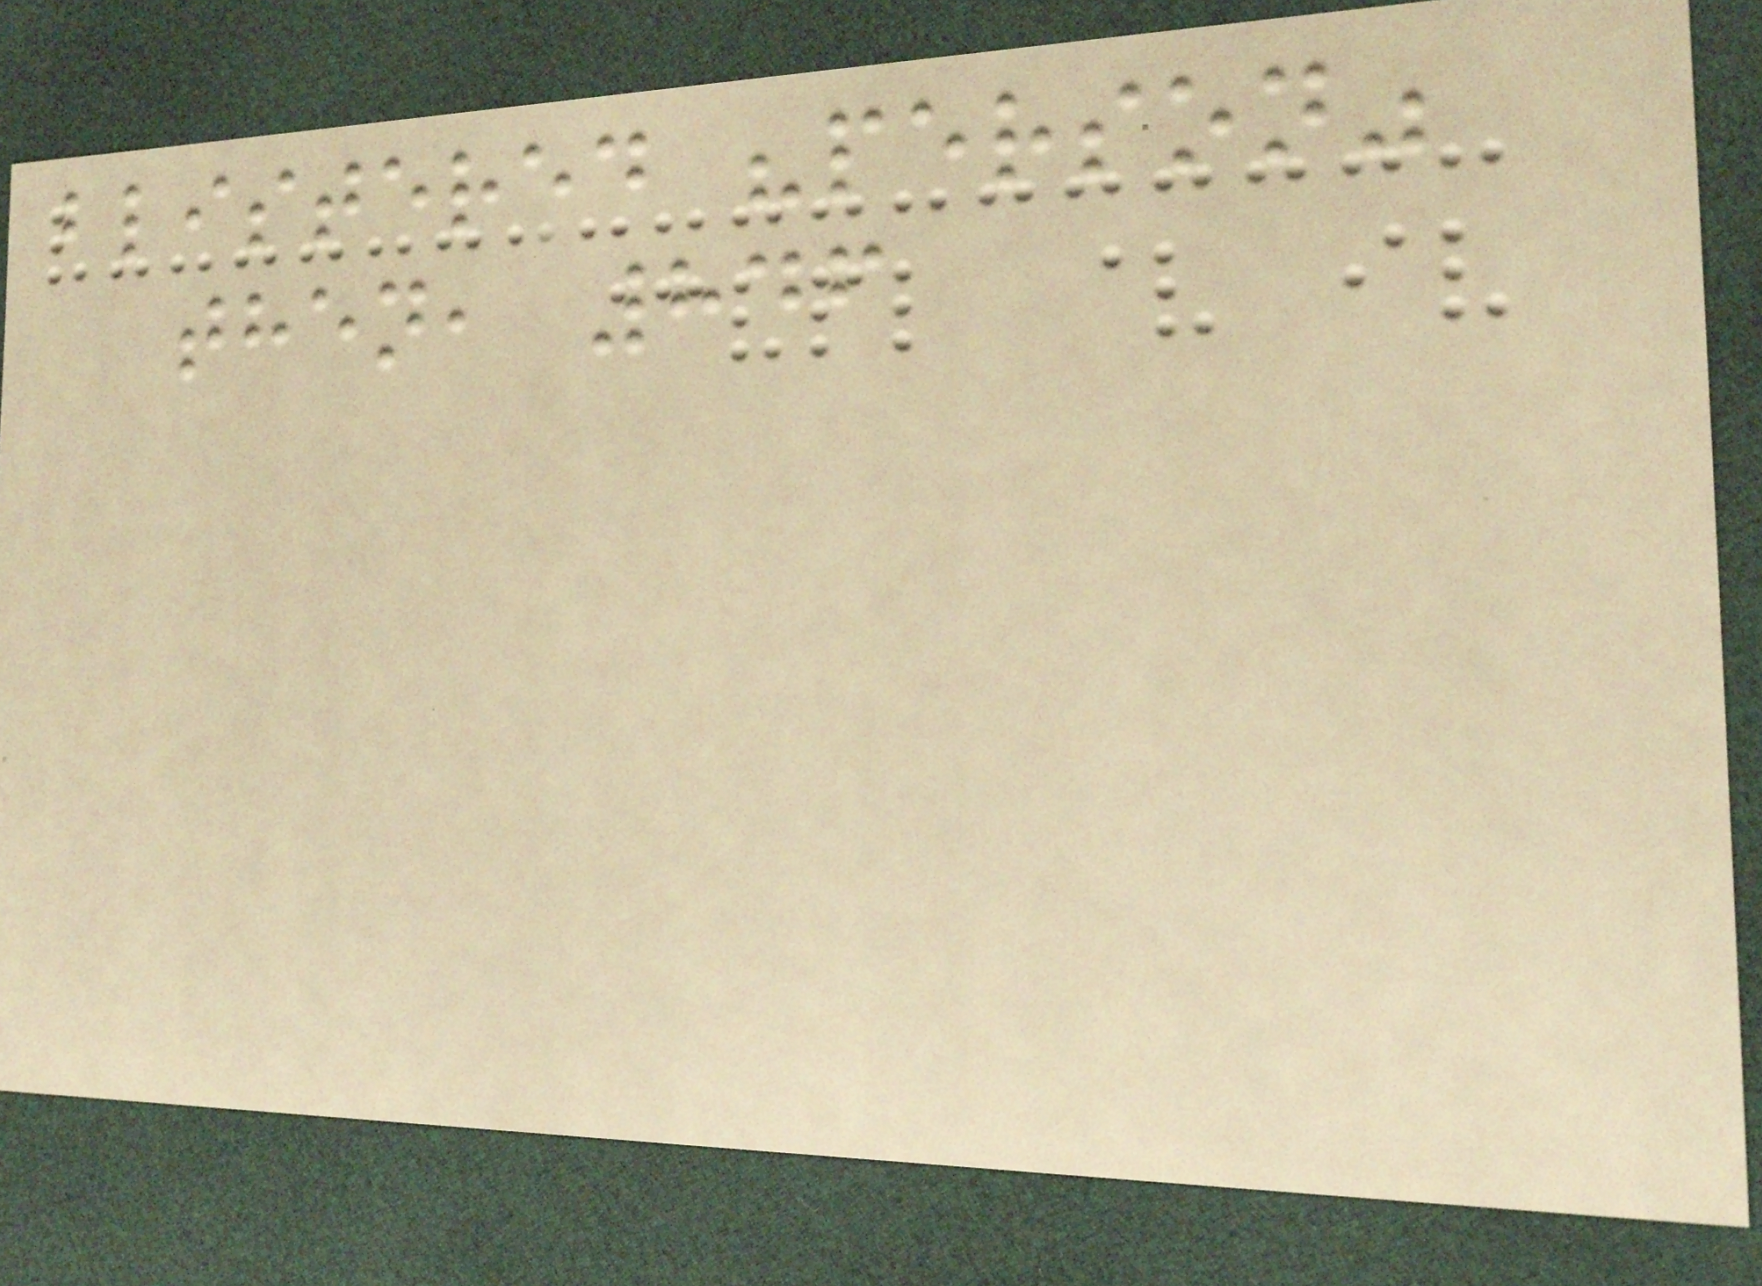blistered "person"
then, 846
